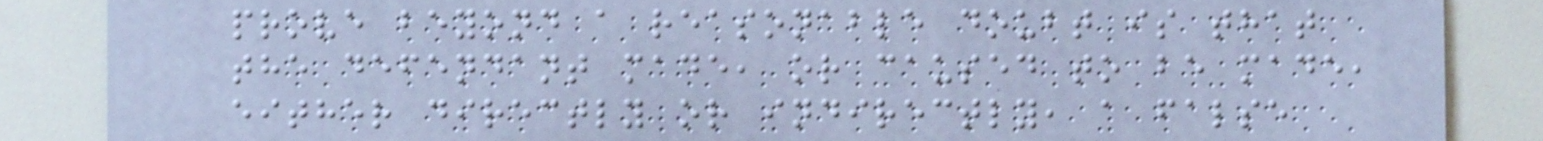prove beyond a reasonable doubt is that
the defendant made, or caused to be made,
either directly or indirectly, a false
